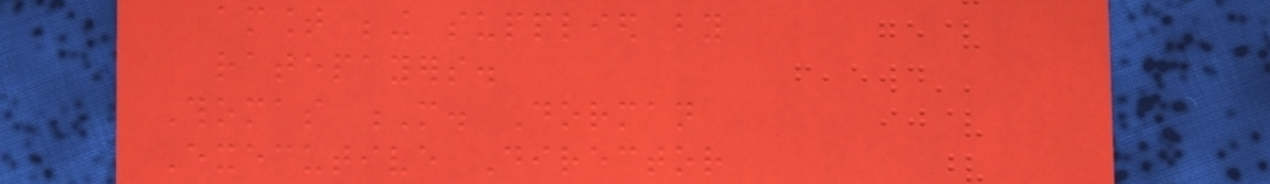amount being supplied by
ratepayers.
Thomas M. Dorman
Executive Director
